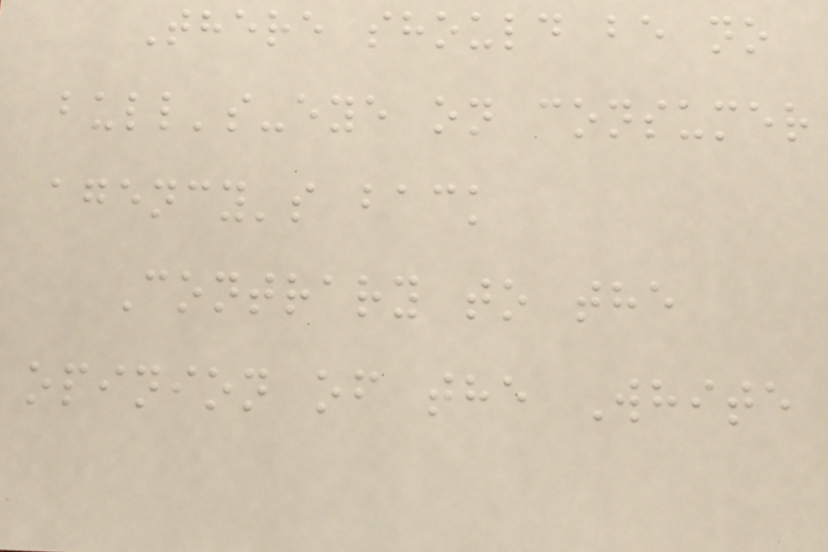There should be no
bull's-eye on consumer
agency's back
Contrary to the
opinion of the White
